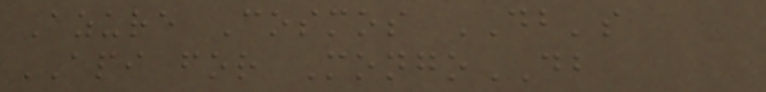Azure Cosmos DB's
API for MongoDB
